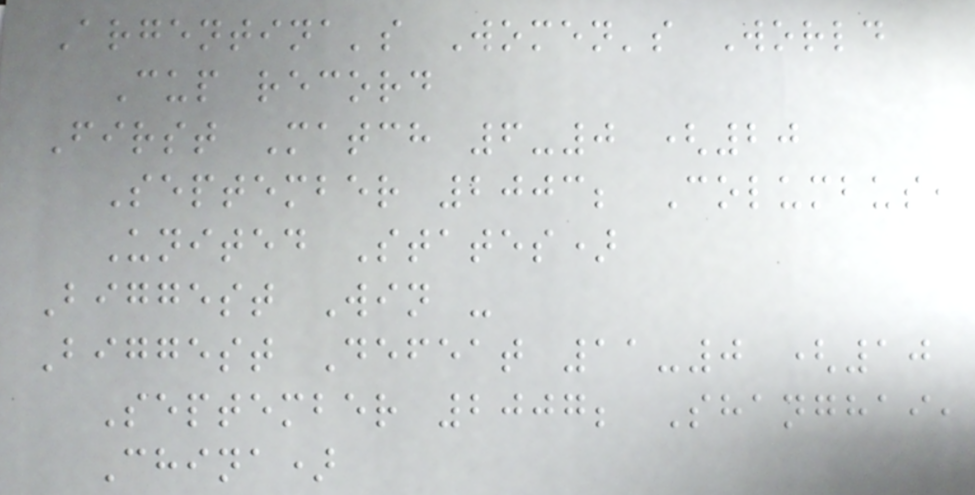Argentina's Women's World
Cup record
First Match 6-0 (20
September 2003; Columbus,
United States)
Biggest Win -
Biggest Defeat 11-0 (10
September 2007; Shanghai,
China)
